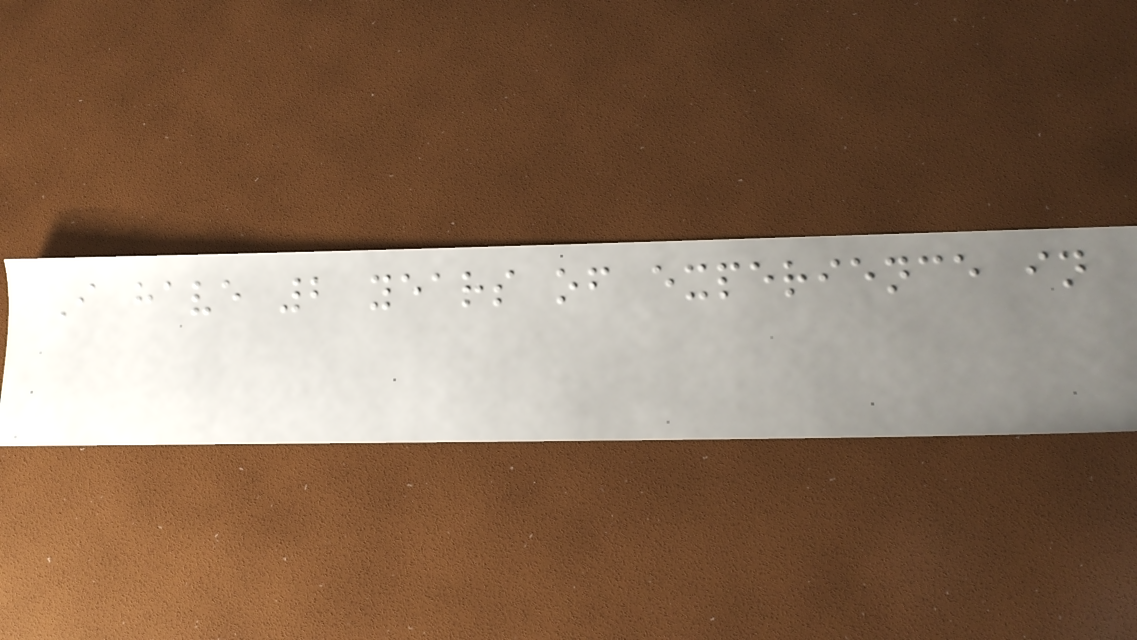I have 2 years of experience in
